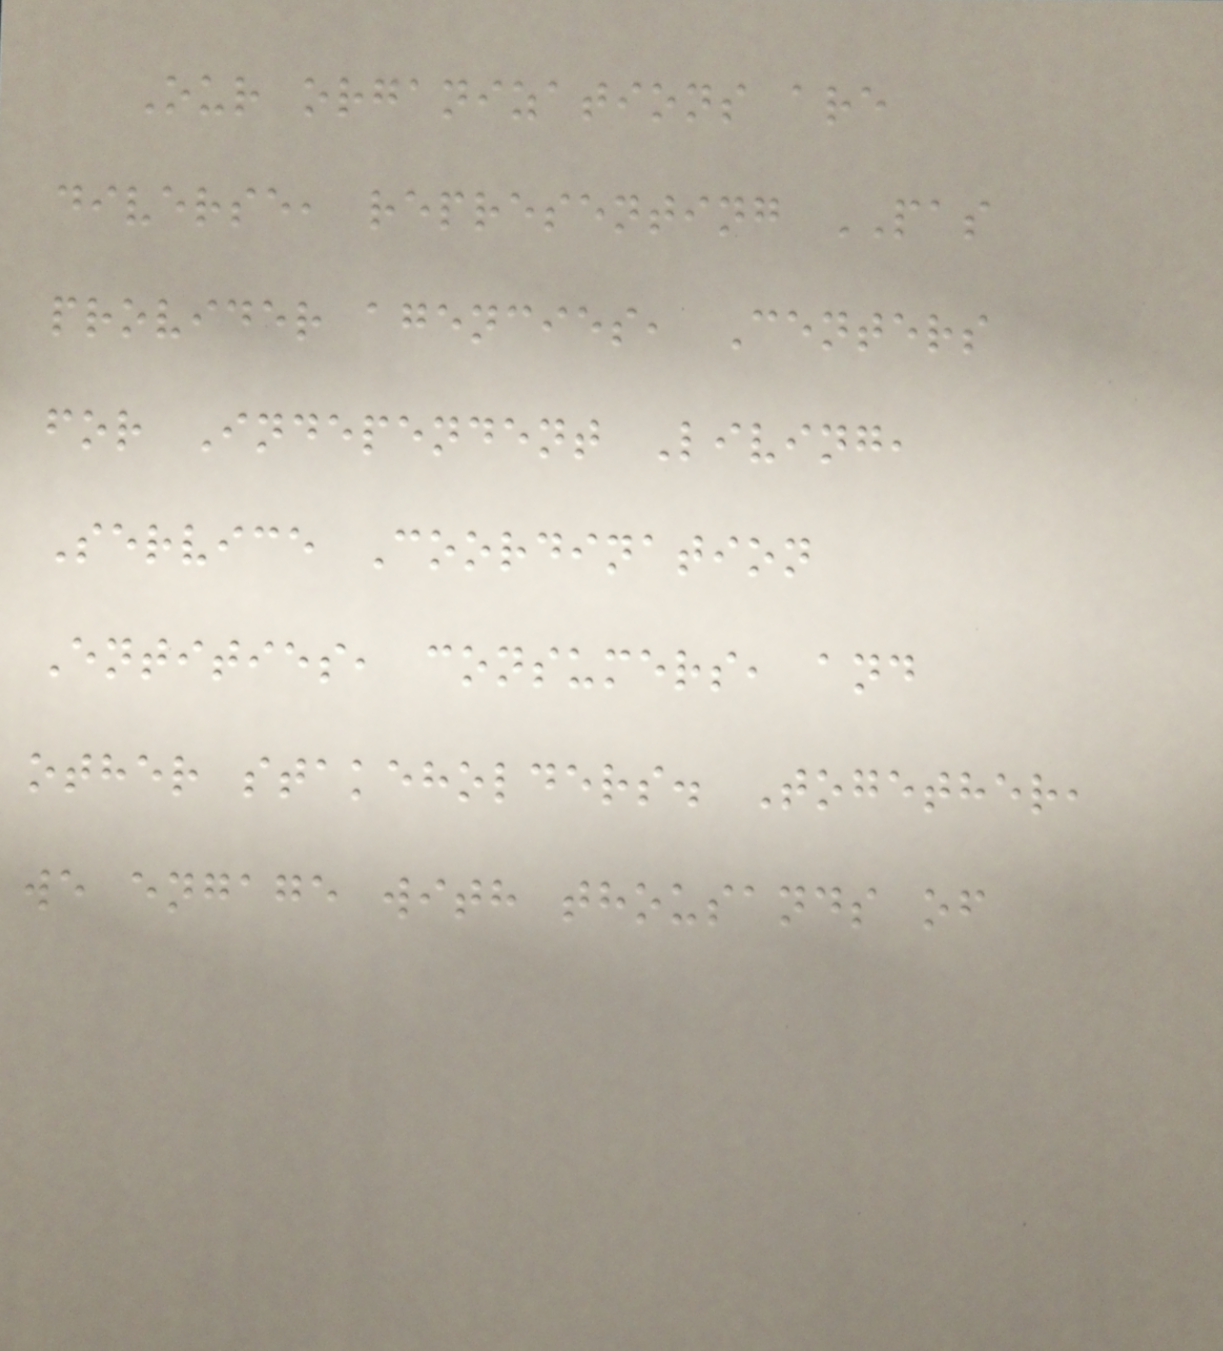Our organizations are
diverse, representing PAS
provider agencies, Centers
for Independent Living,
Service Coordination
Entities, consumers, and
other stakeholders. Together,
we engage with thousands of
